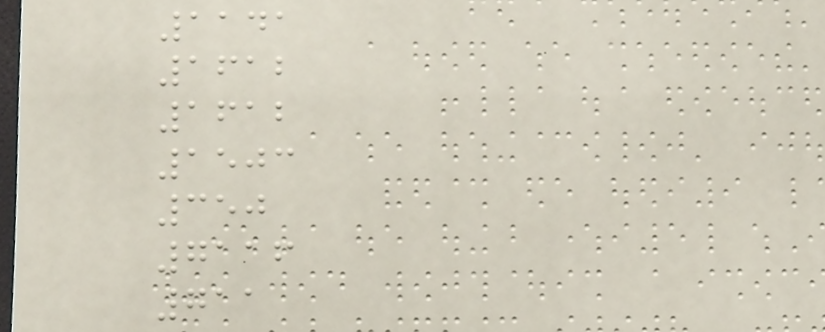1141
1612
1612
1503
350
7116
711
